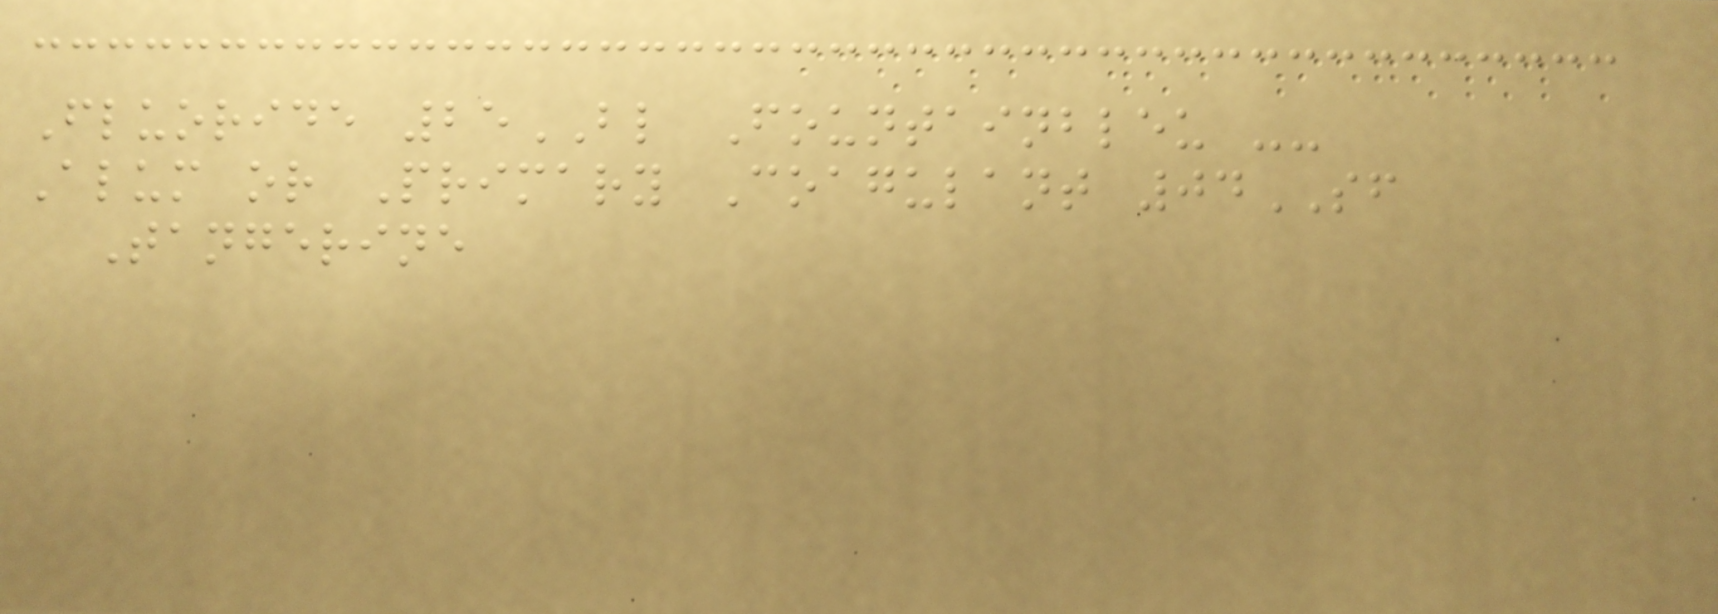Fluoride 25BL Fountainbleu --
Alum or Primary Coagulant 04SF
Tangerine
